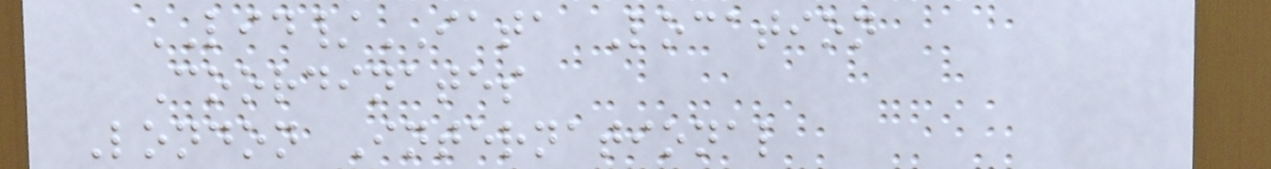LID/IATA Location
Coordinates
London International
